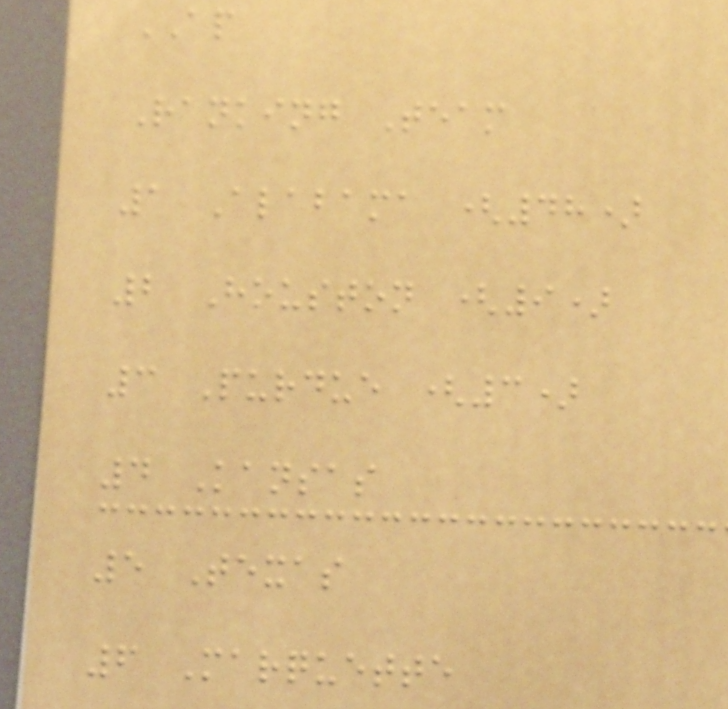AP
Ranking Team
1 Alabama (48)
2 Houston (9)
3 Purdue (3)
4 Kansas
5 Texas
6 Marquette
